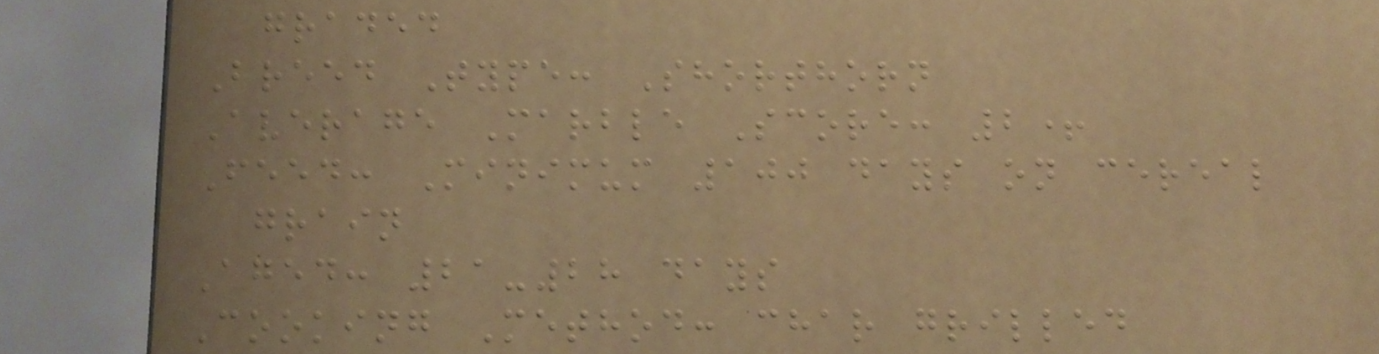graded
Breed Type: Shorthorn
Average Marble Score: 2+
Feed: Minimum 100 days on cereal
grain
Aged: 21-28 days
Cooking Method: char grilled
